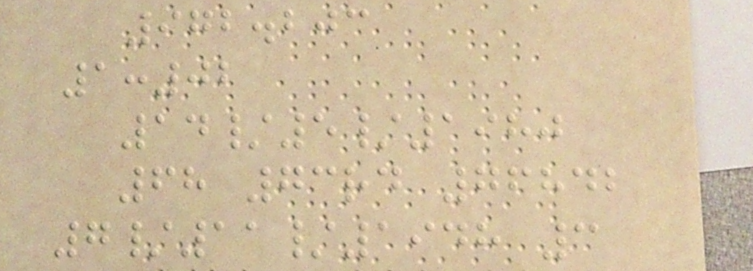972.203
1:02
14/5/1980
68 73rd 76842
7/11/1948 3
